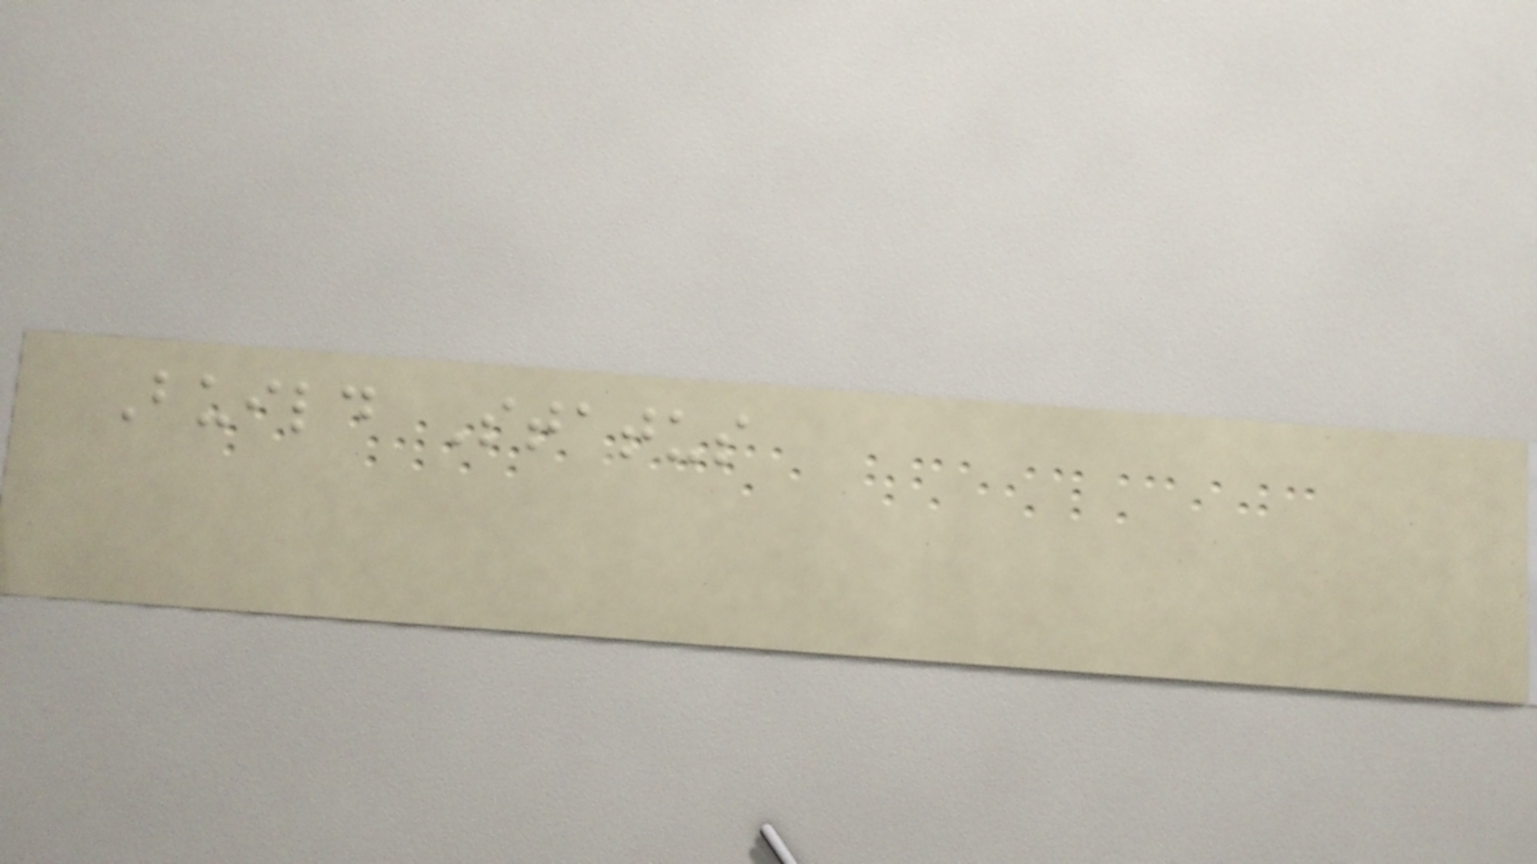Build Status
